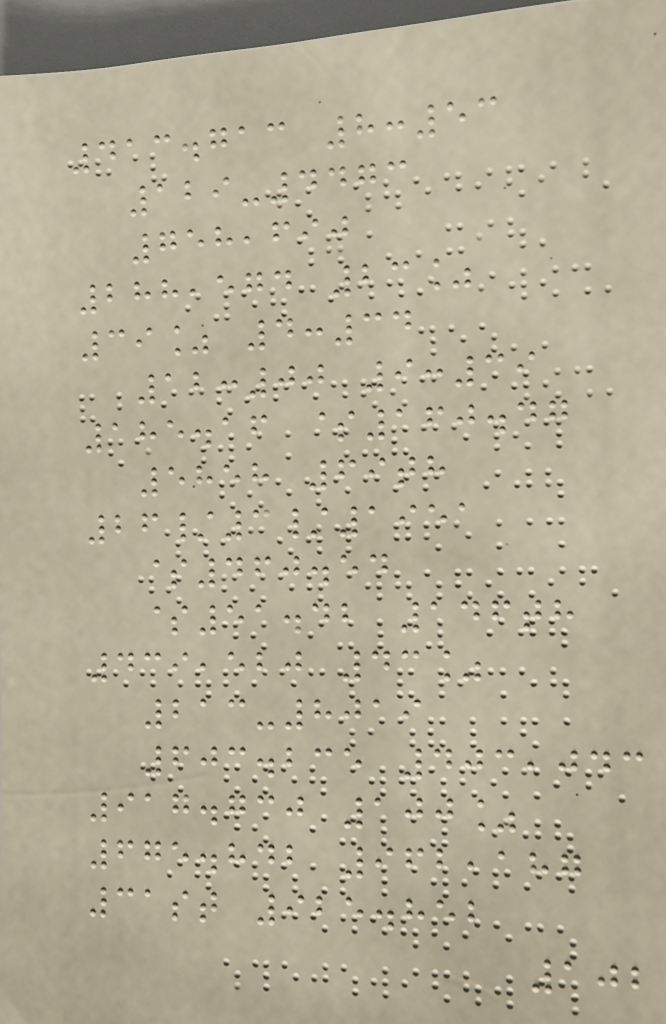413.713 8:53
129-4473
758,690
288,574 23%
39% 4:34
12:00 9:39
185.16 $160.47
5858 69th
26/3/1951
$460.54
$51.42 146th
439,520 43%
213-8019
603.235 403,043
917.730 100%
675.842 962,187
31st 925.852
102
